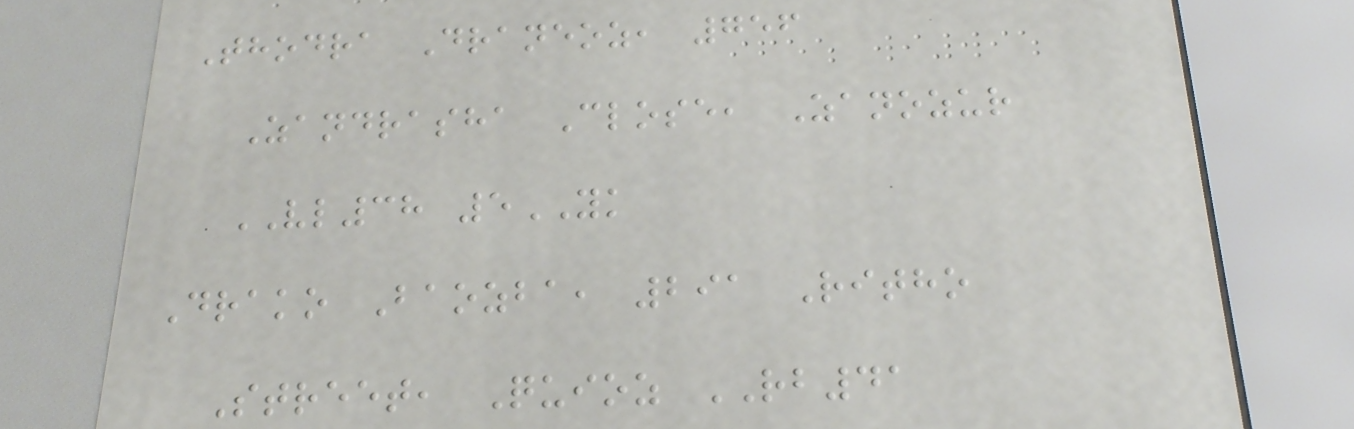Thodra Draneoz, 756
Zandrasha Close, Zanozur
VL38 5YK
Drako Baozba, 291 Ritho
Street, Quioz RB41
